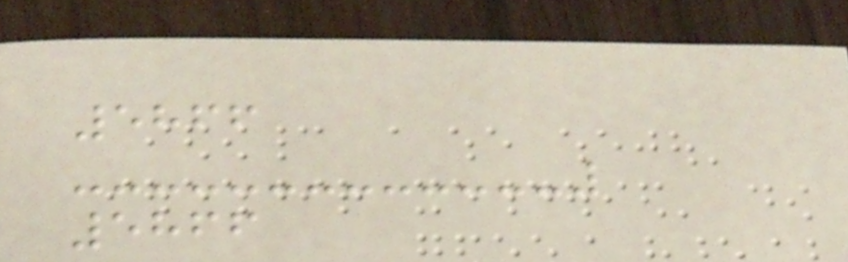5866
5866
